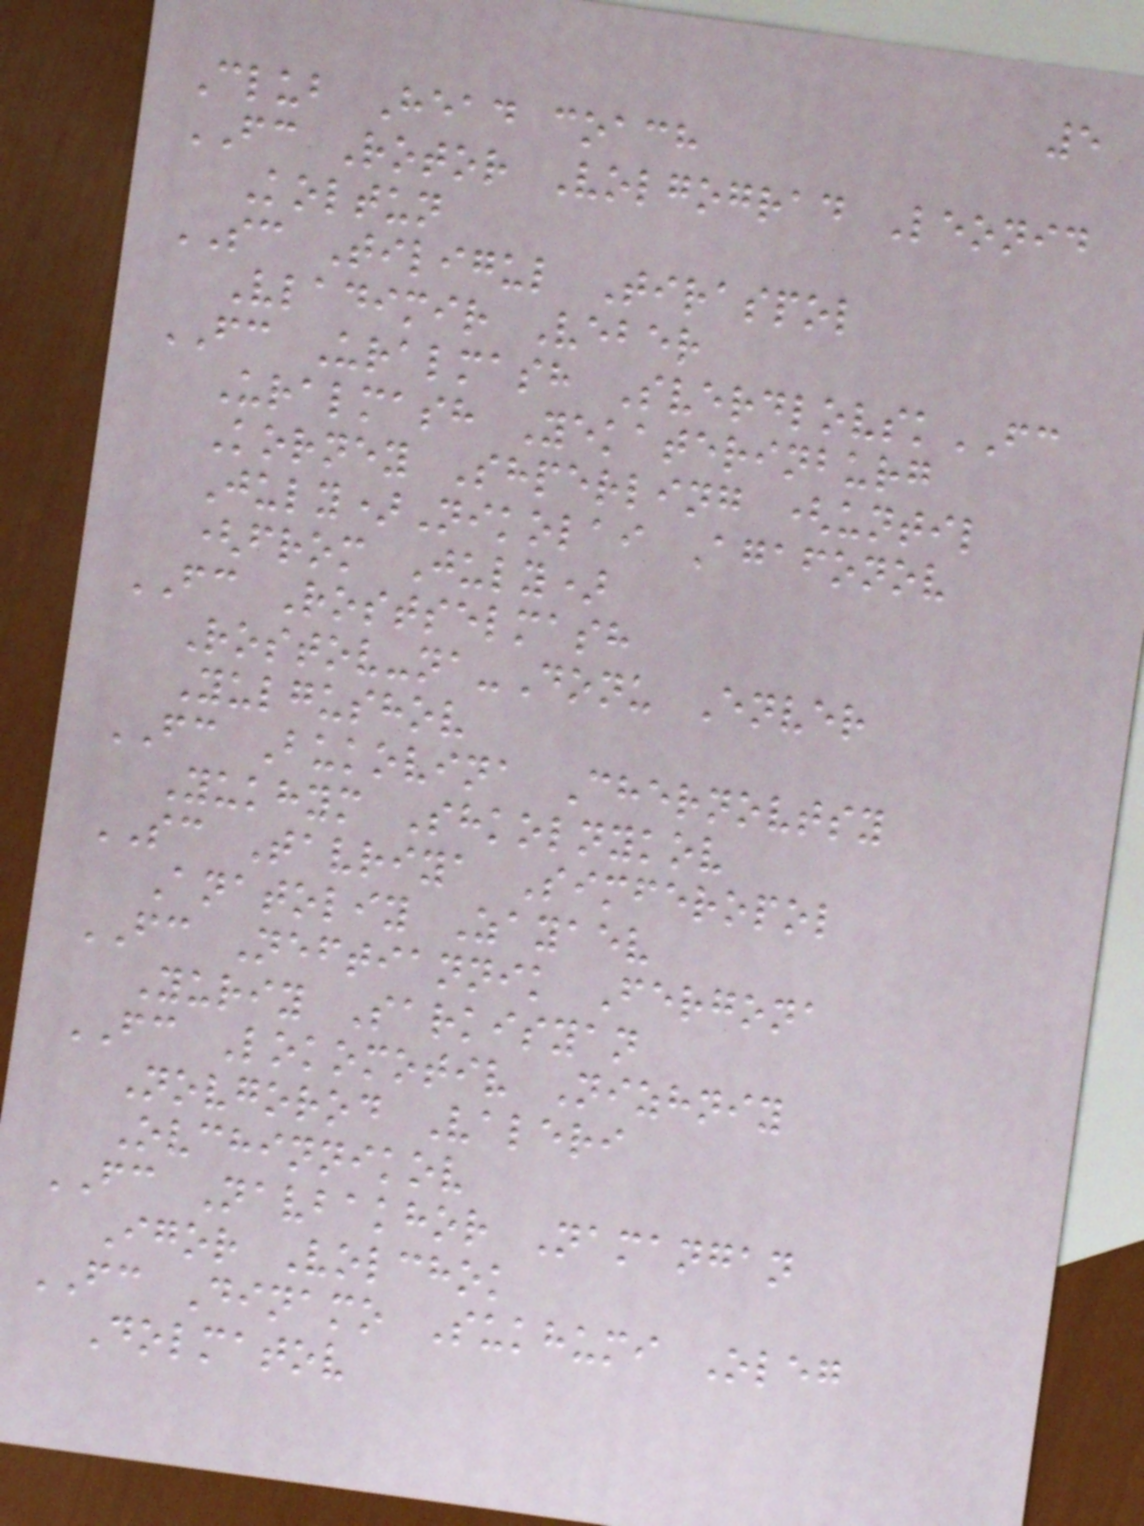5
Club Head coach
FC Rotor Volgograd Leonid
Koltun
SC Tiligul Tiraspol
Vladimir Veber
FC Uralmash SverdlovskFC
Uralmash Yekaterinburg
Korney Shperling (until
July)Nikolai Agafonov
(from July)
FC Rostselmash
Rostov-na-Donu Enver
Yulgushov
FC Bukovina Chernovtsy
Yukhym Shkolnykov
SC Tavriya Simferopol
Anatoliy Zayaev
FC Neftiannik Fergona
Yuriy Sarkisyan
FC Lokomotiv Nizhniy
Novgorod Valeri
Ovchinnikov
FC Navbakhor Namangan
Igor Volchok
FC Dinamo Sukhumi Oleg
Dolmatov
